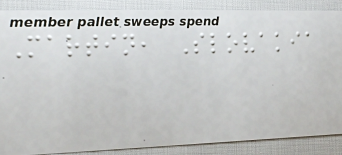Martin, Slovakia
